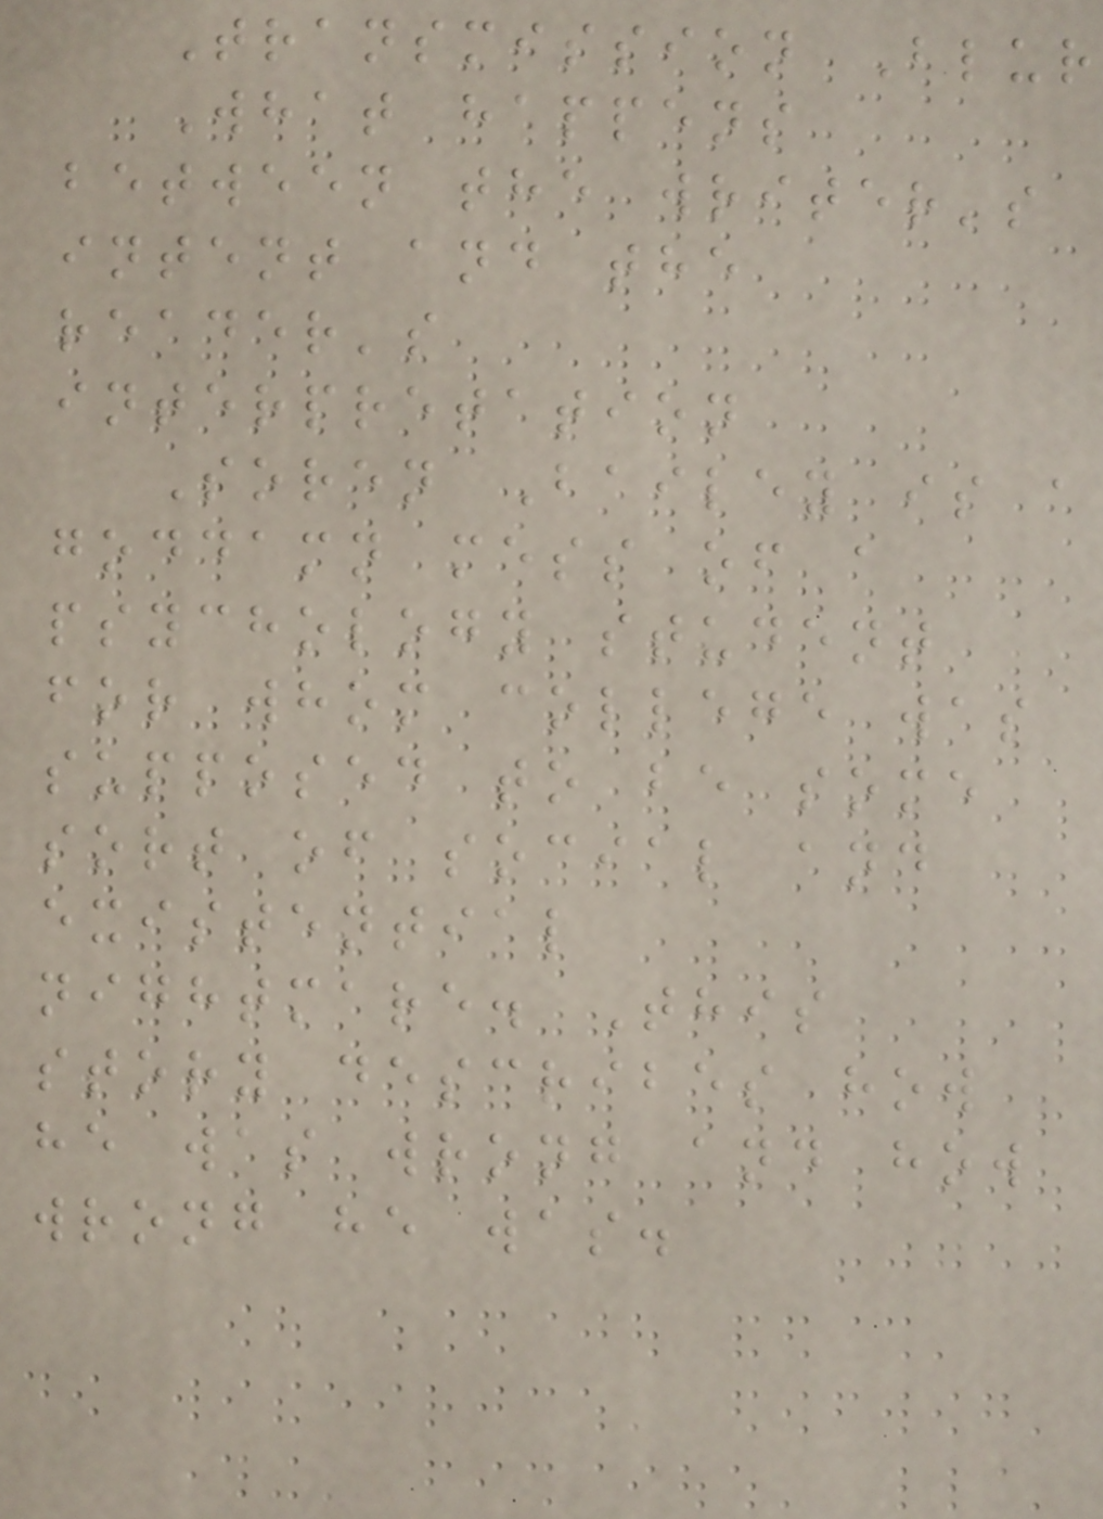Transmission Blur
What happens
between the writer's
intent and the
reader's
interpretation
Soren Bailey is a
goddamn mess of a
psychology student
for whom college was
supposed to be some
sort of social and
existential
nightmare. This
story describes how
he was wrong and how
wrong he was.
